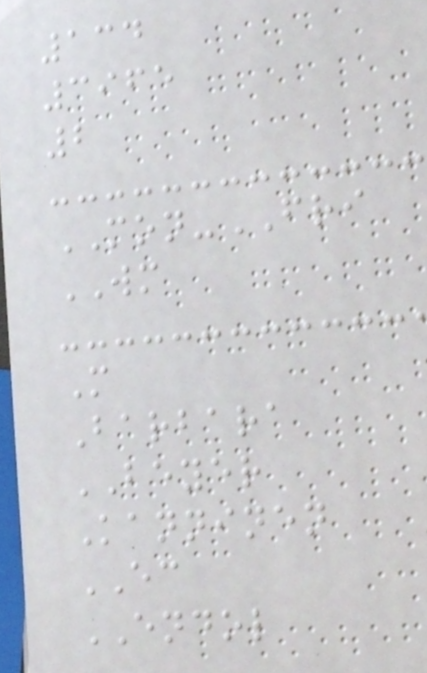134
3965
2
MON-FRI
WM
M
Barbara
BEYER
Kanninen
EC
ENDOL
